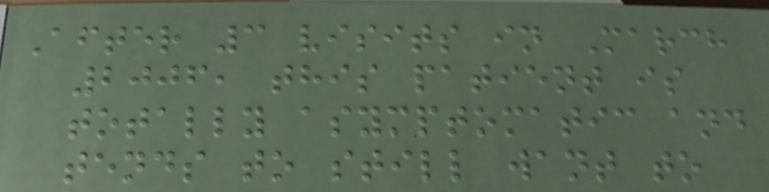After 3 visits in March
2006, this patient is
totally asymptomatic and
tends to still want to
